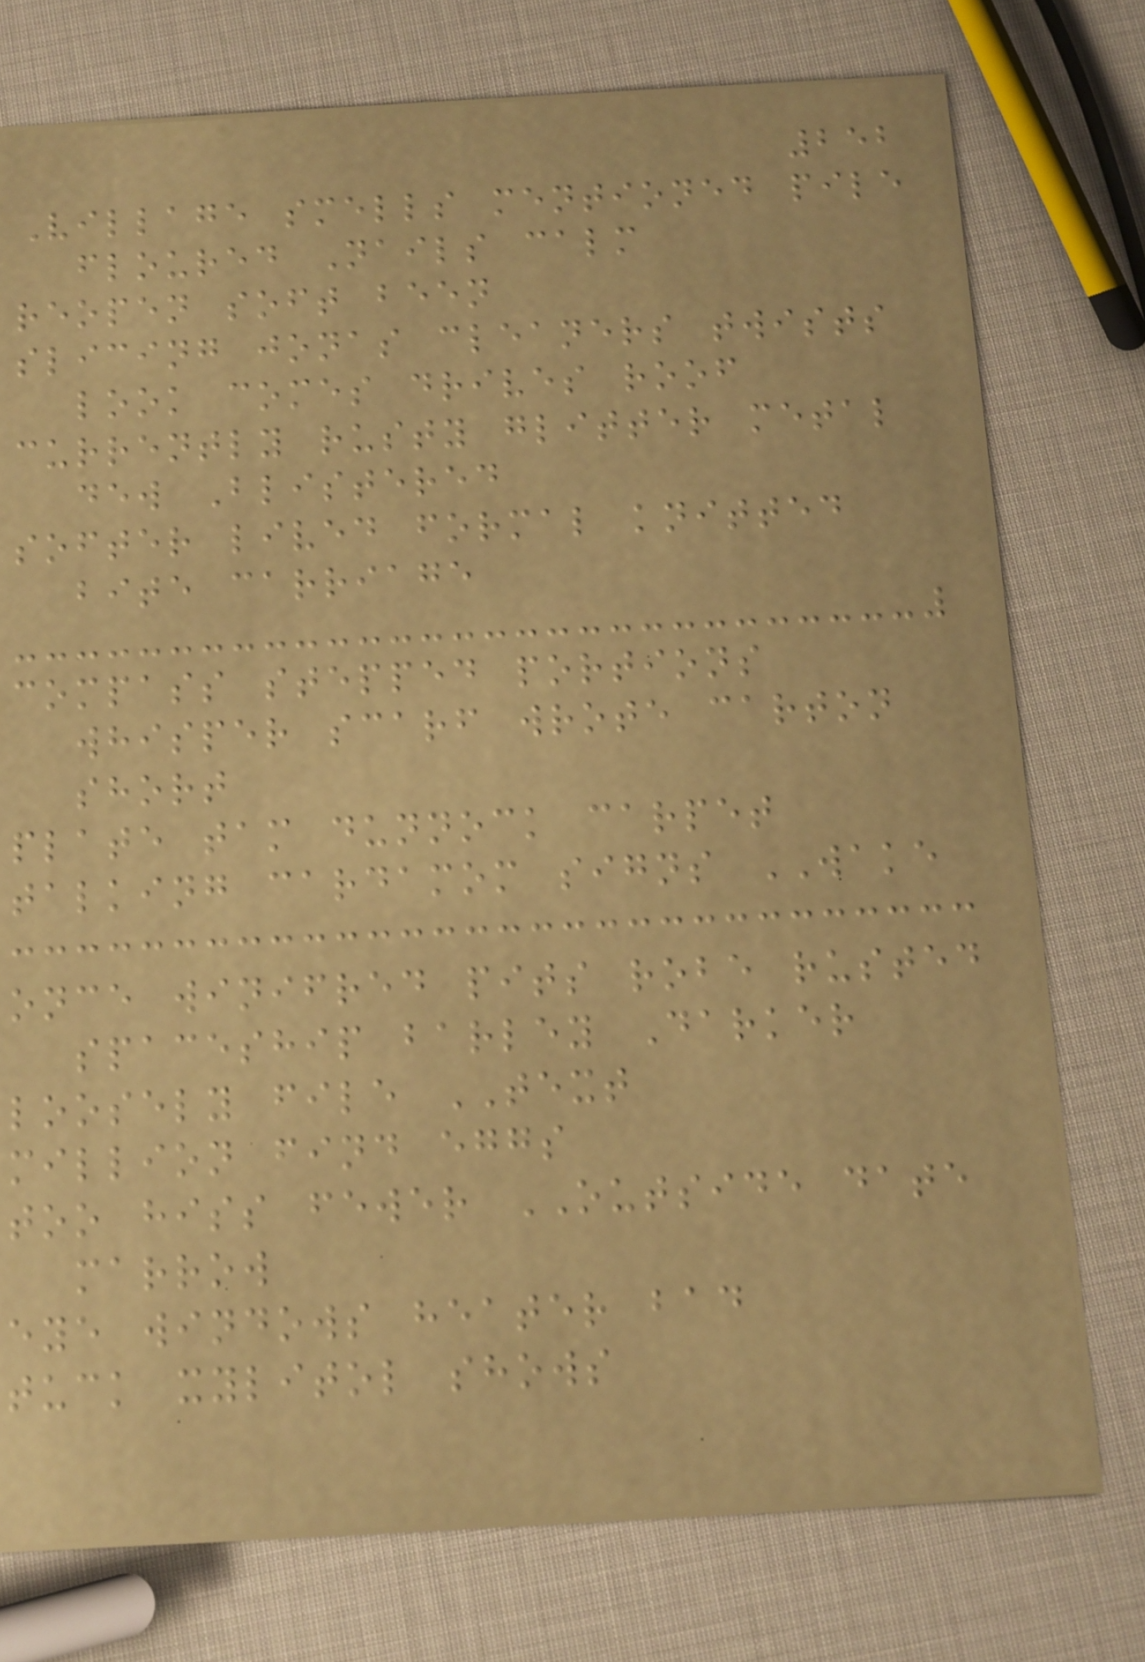252
Village smells mentioned pile
floured Nails calm
reopen soft been
slicing jonas cleaners twists
look comes drives roof
currently rusty glitter metal
dew Blistered
softer lived formal knitted
bite carriage
compass stepped portions
whisper scarf wrote carton
short
plate tam dunnock carpet
talking cardamom signs WAKE
once winifred pits robe rusted
spaceship barley Darker
loosely file TEXT
million find eggs
too hiss fewer OUTSIDE date
marrow
eye windows heater bad
tuck xylitol shows
